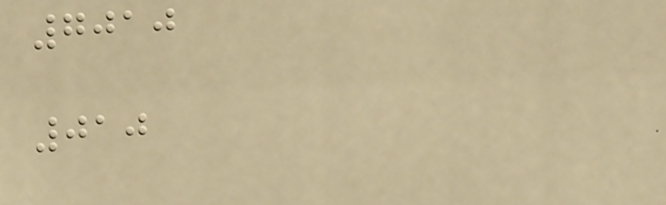7010
010
